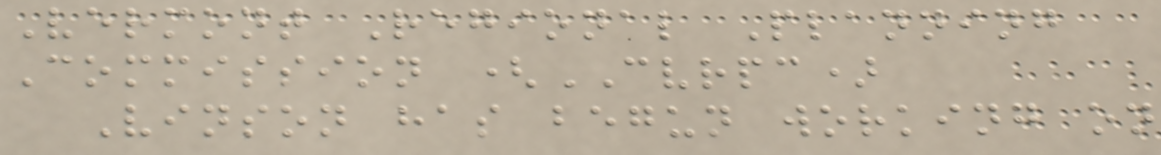Vermont Regional Planning
Commission (CVRPC)
Vinson has begun working on
